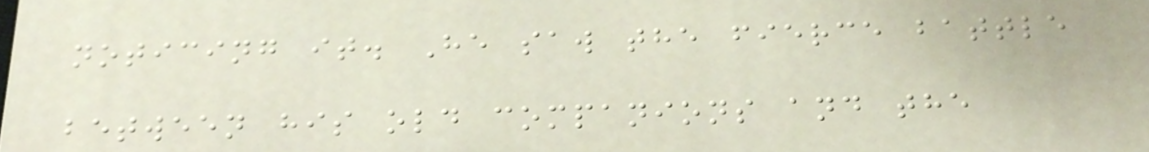noticing it. He saw the fierce battle
between his old companions and the
